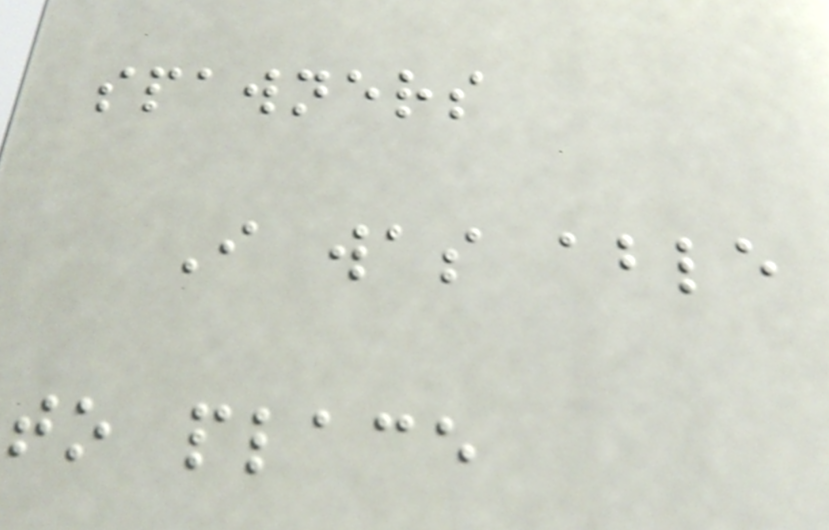spawners
I was able
to place
